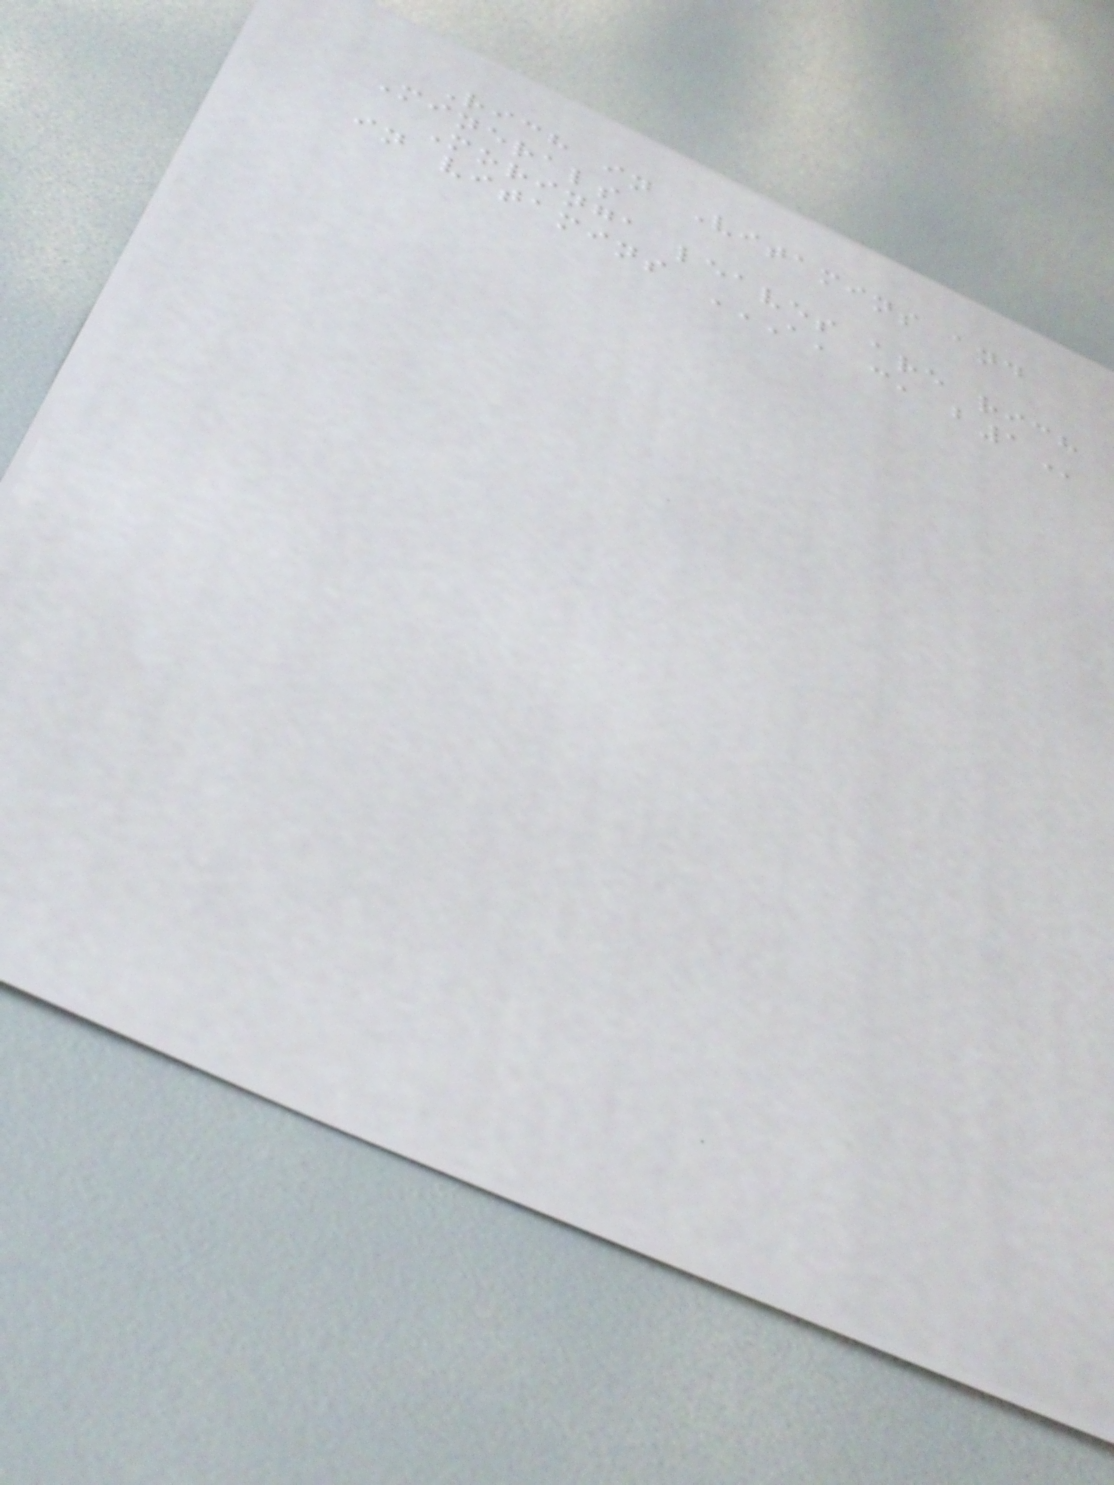Rich in Vitamins and
Minerals
Moringa leaves are rich
in vitamins A, C, B1
